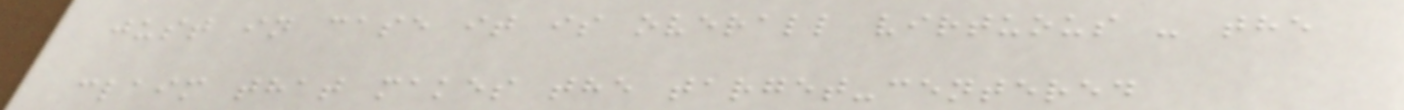just in case it is overall virtuous - the
claim that makes the target-centered
